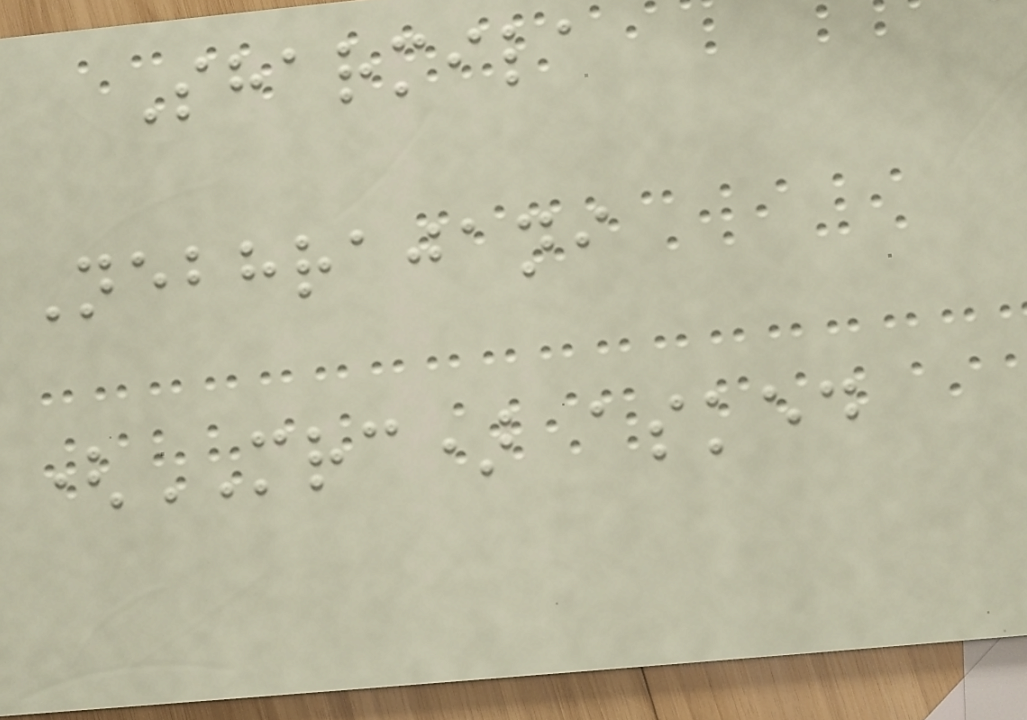Sharmila
Nebhrajani
(MRC) asked
